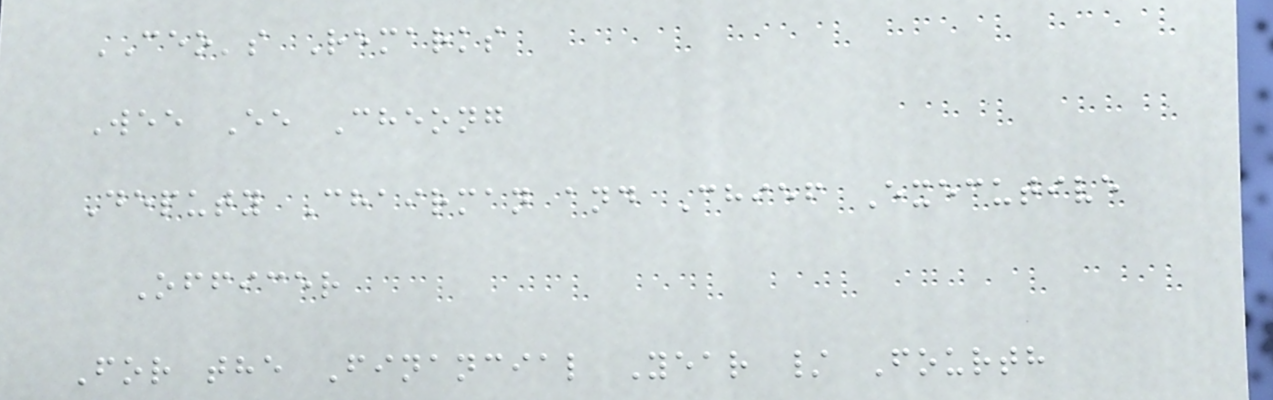CEO's Remarks
Wee Ee Cheong
Deputy Chairman and Chief Executive
Officer
For the Financial Year / Fourth
